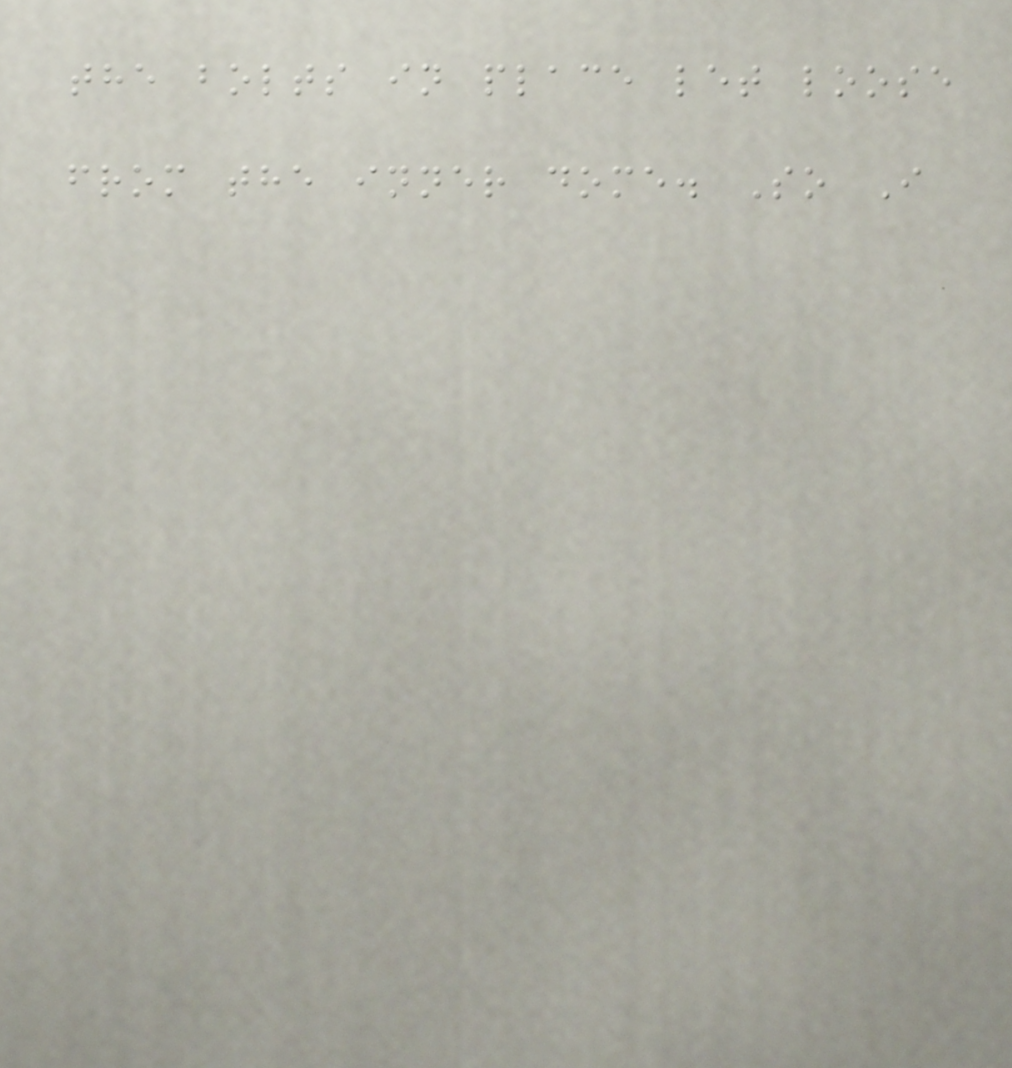the bolts in place let loose
from the inner dome. So I
